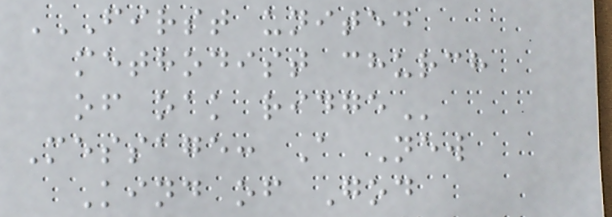FIRST UNITED
METHODIST CHURCH
OF OAK RIDGE
Message: A New
Kind of God
